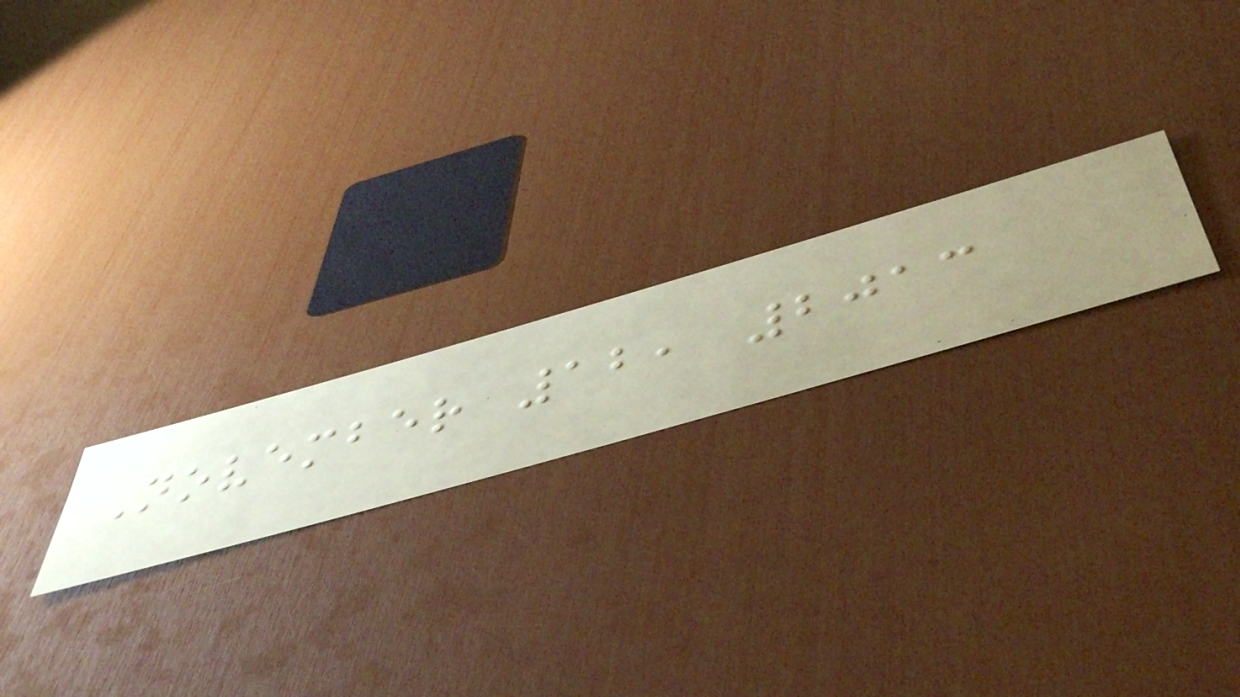November 12, 2013
